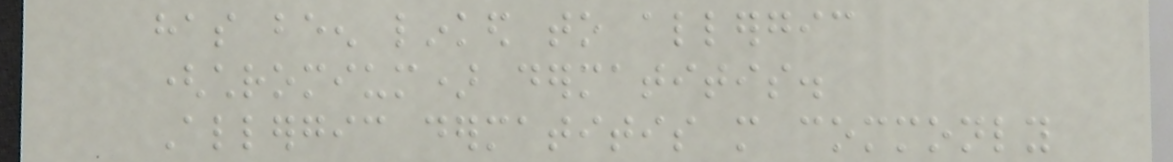has been linked to allergic
(chromium) dermatitis.
Allergic dermatitis more commonly
